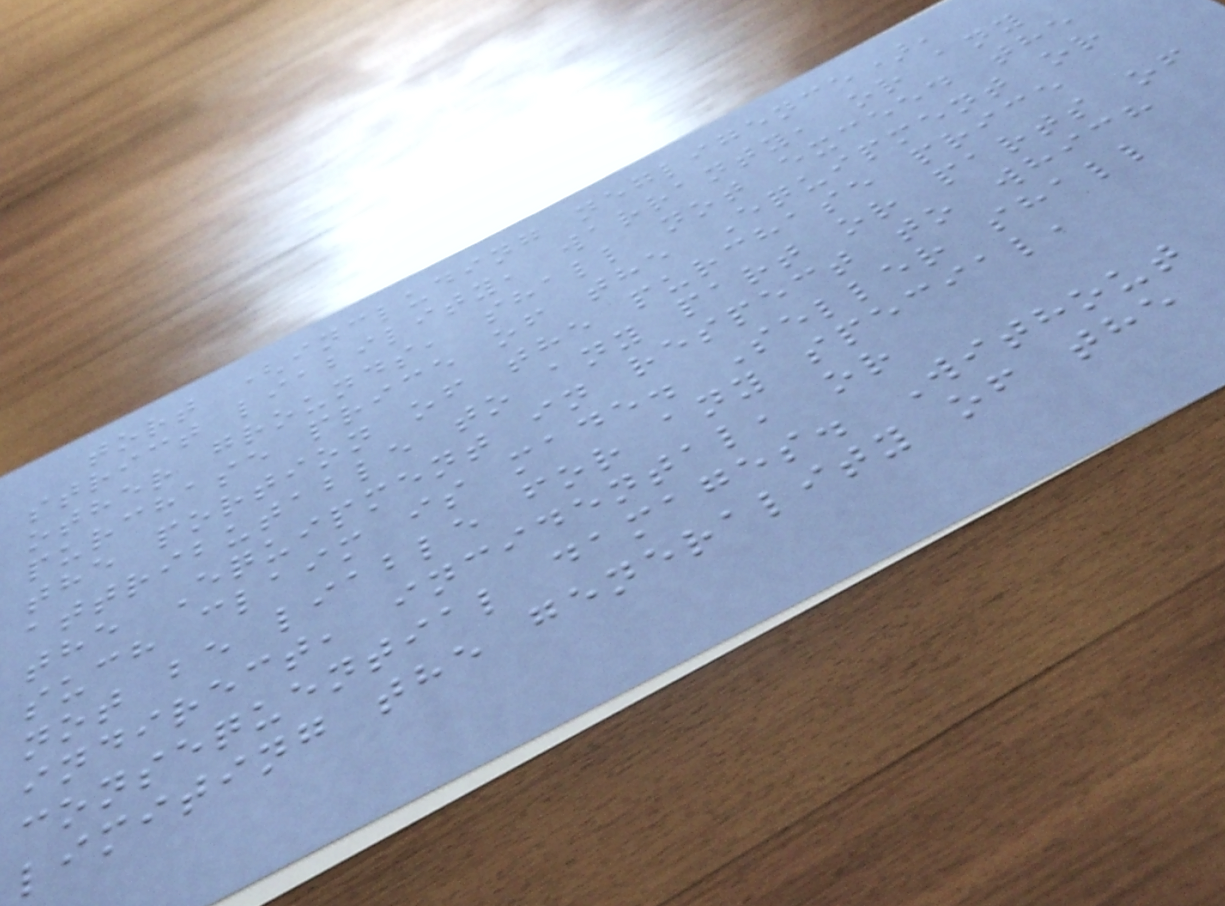tort (including negligence),
strict liability, warranty, or any
other grounds, shall not exceed the
purchase price of the Equipment or
the portion of the purchase price
attributable to any part or parts of
the Equipment in respect to which
such claim is made. Seller shall
not be liable for any special,
indirect, incidental, or
consequential damages. Without
limiting the generality of the
